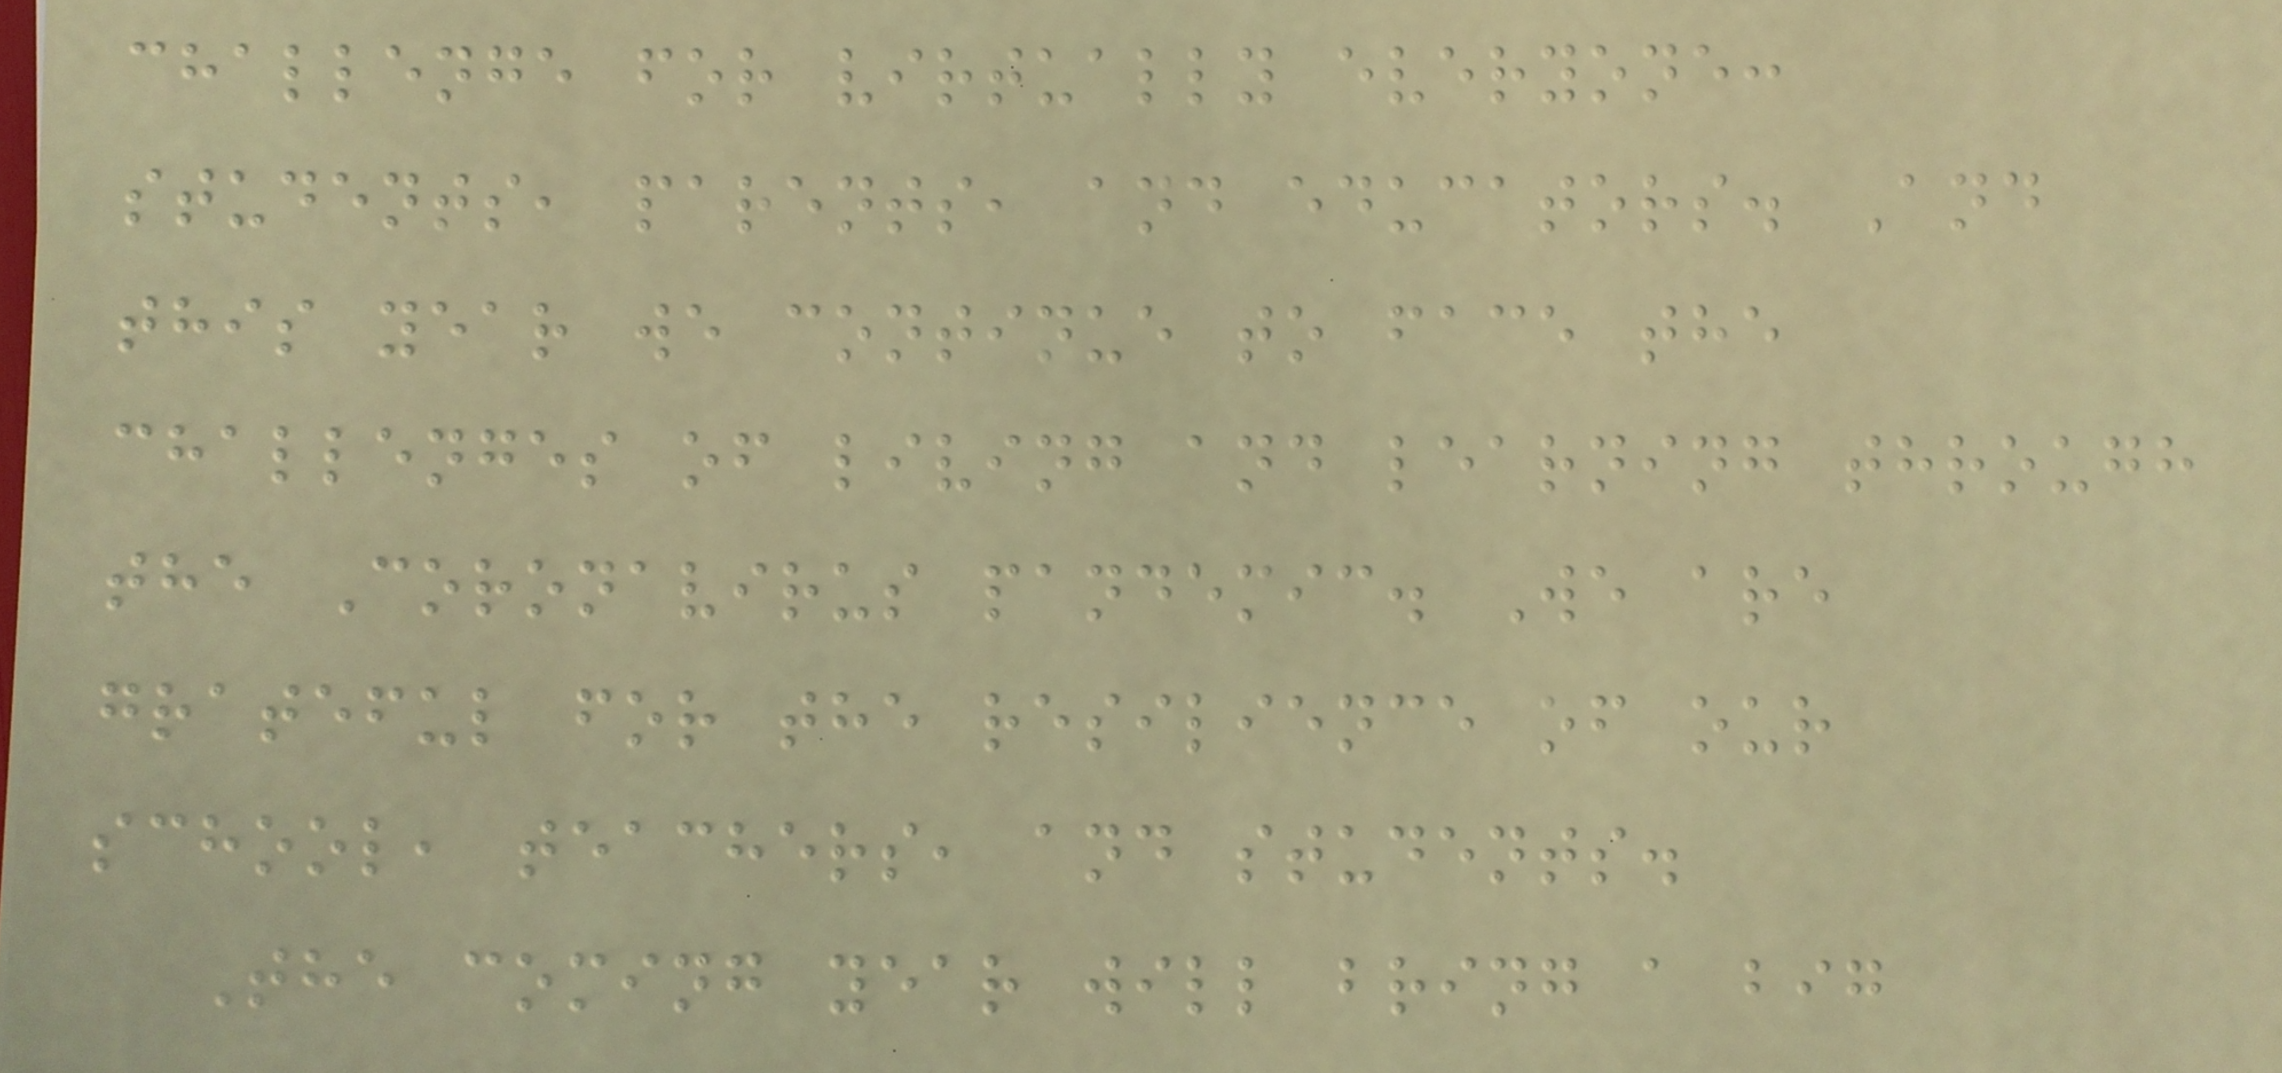challenge for virtually everyone:
students, parents, and educators. And
this year we continue to face the
challenges of living and learning through
the Coronavirus pandemic. We are
grateful for the resilience of our
school, teachers, and students.
The coming year will bring a big
